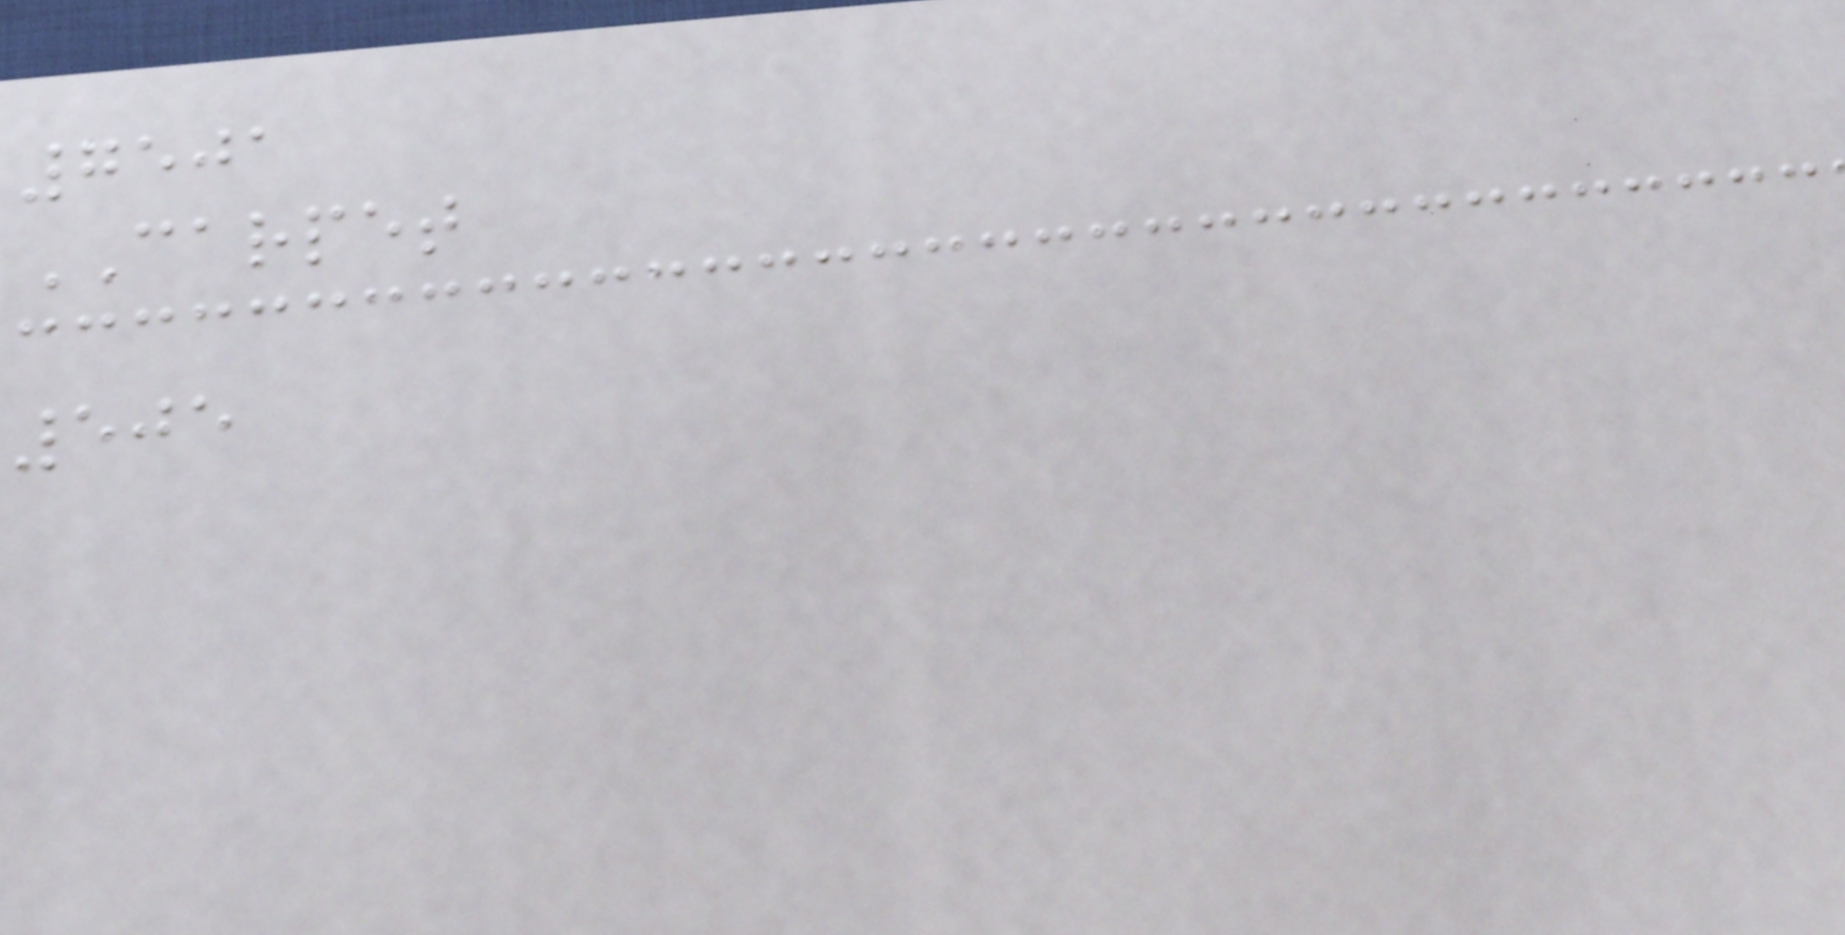7501
CARPET
505
